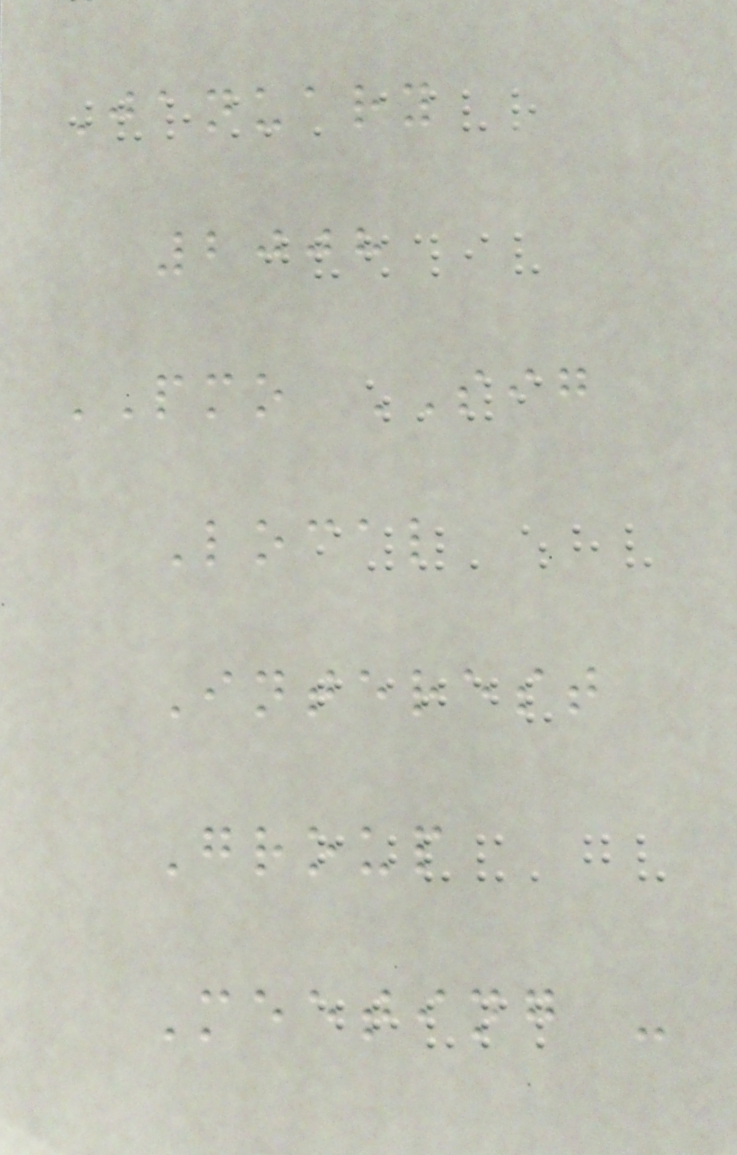January
2008
PMO SIG
Local
Interest
Group
Meeting -
